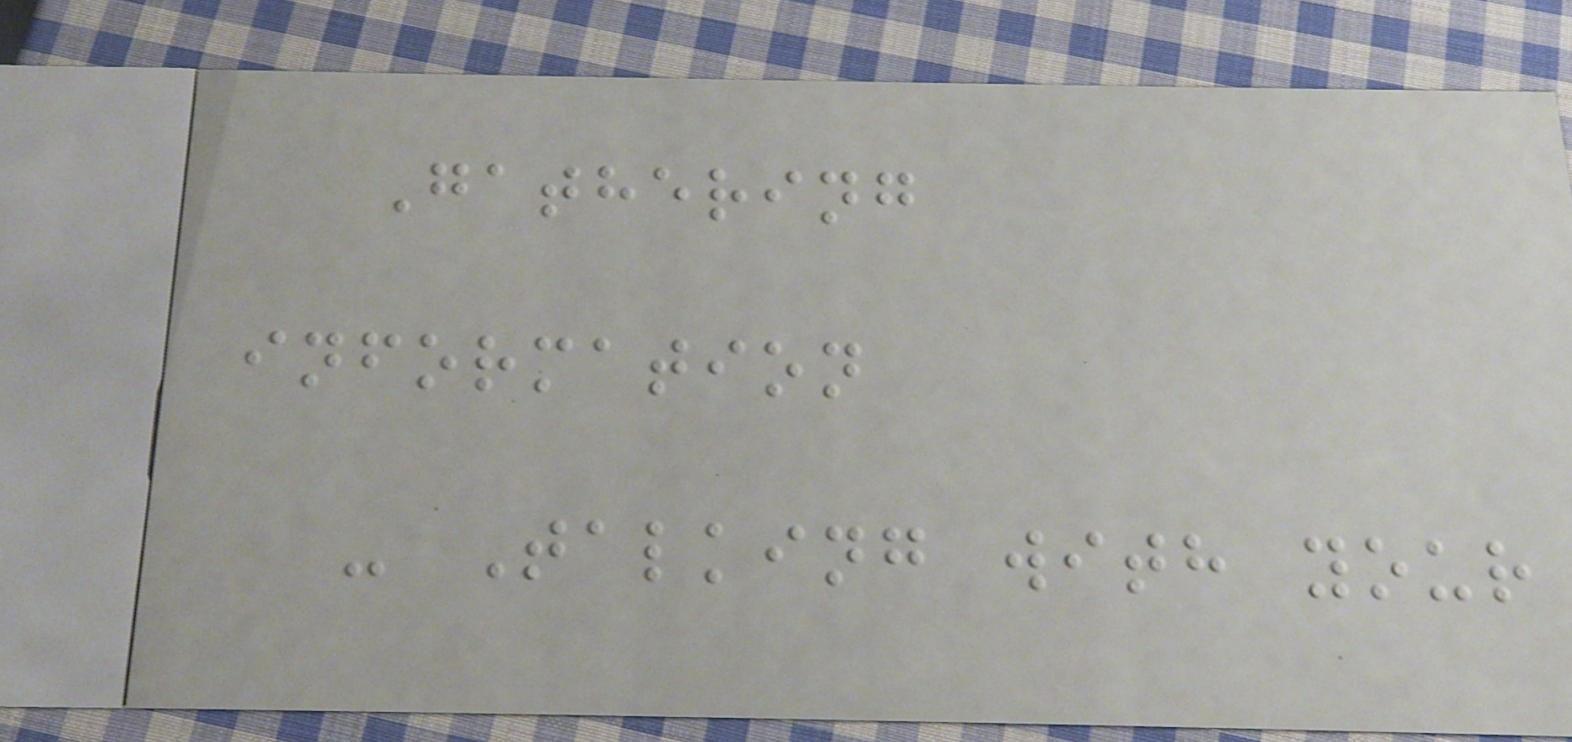Gathering
information
- Talking with your
